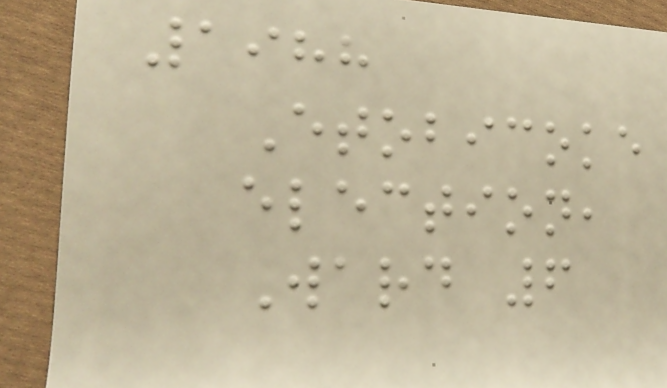1988
Etobicoke
election,
Ward 6
